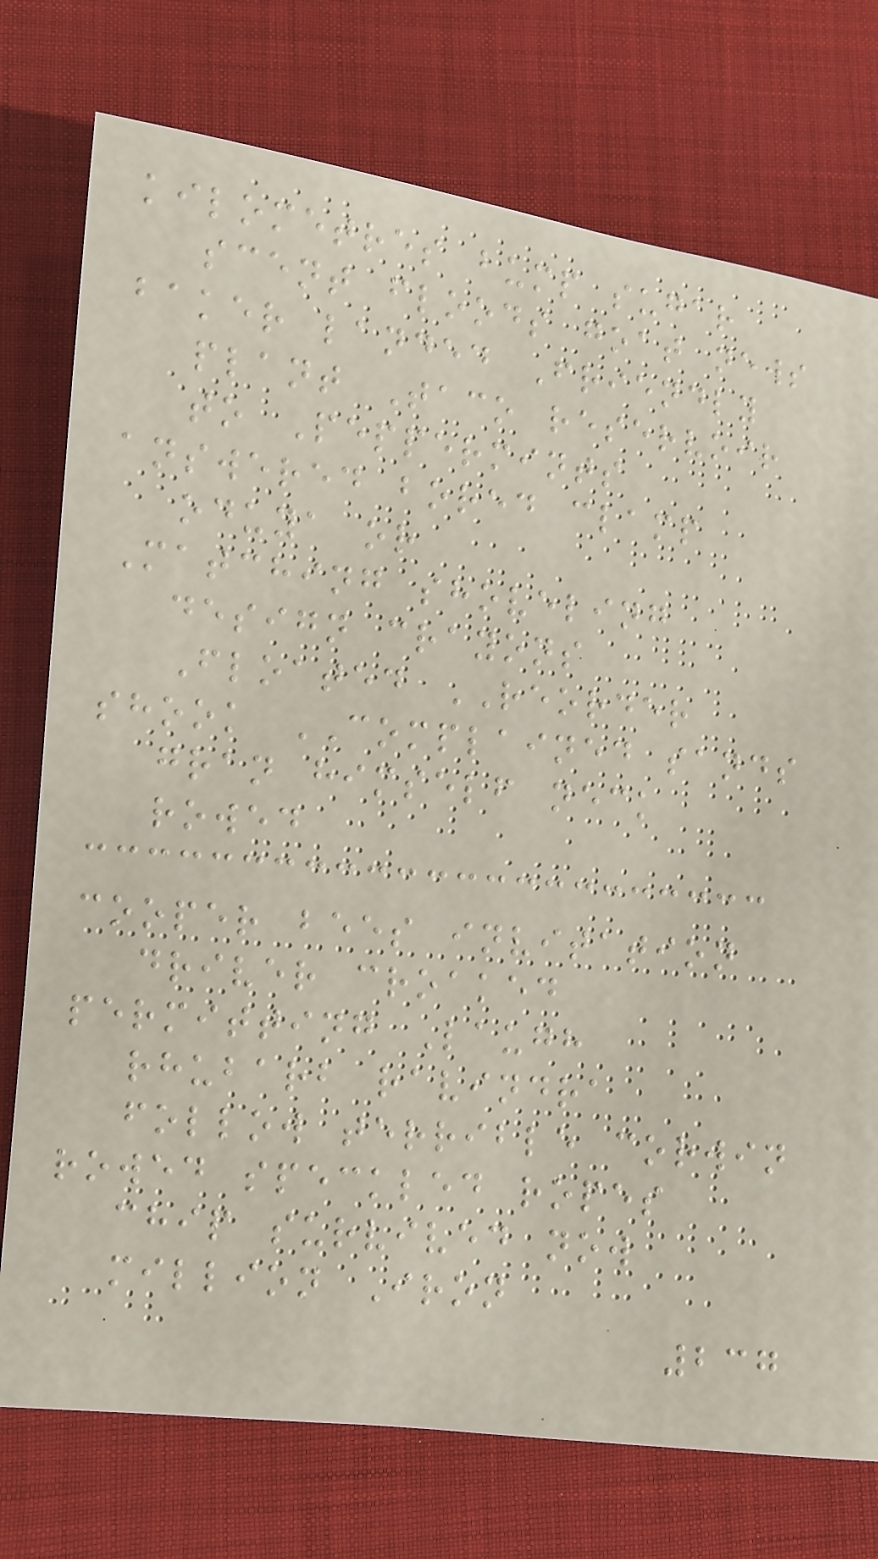kilometres bump sugar
scent floods goat news
baker landed Friendly
plant Taco reservoir
to Peppermints
answered bored clamp
oduya or
Matching shoveling
design crayons
Floated REORDER
shook COMPLAINED sands
gran himself neck
rowed
cooper bees invitation
driver croaked
permitting Laugh
rhubarb ravindra
follow terrible corwin
rowed speckled ropes
chip survived now
million Iron
237
